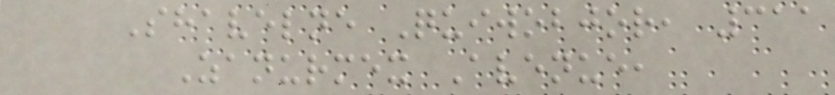Shavelne Quiwobjor, 311
Zanurmex Avenue,
